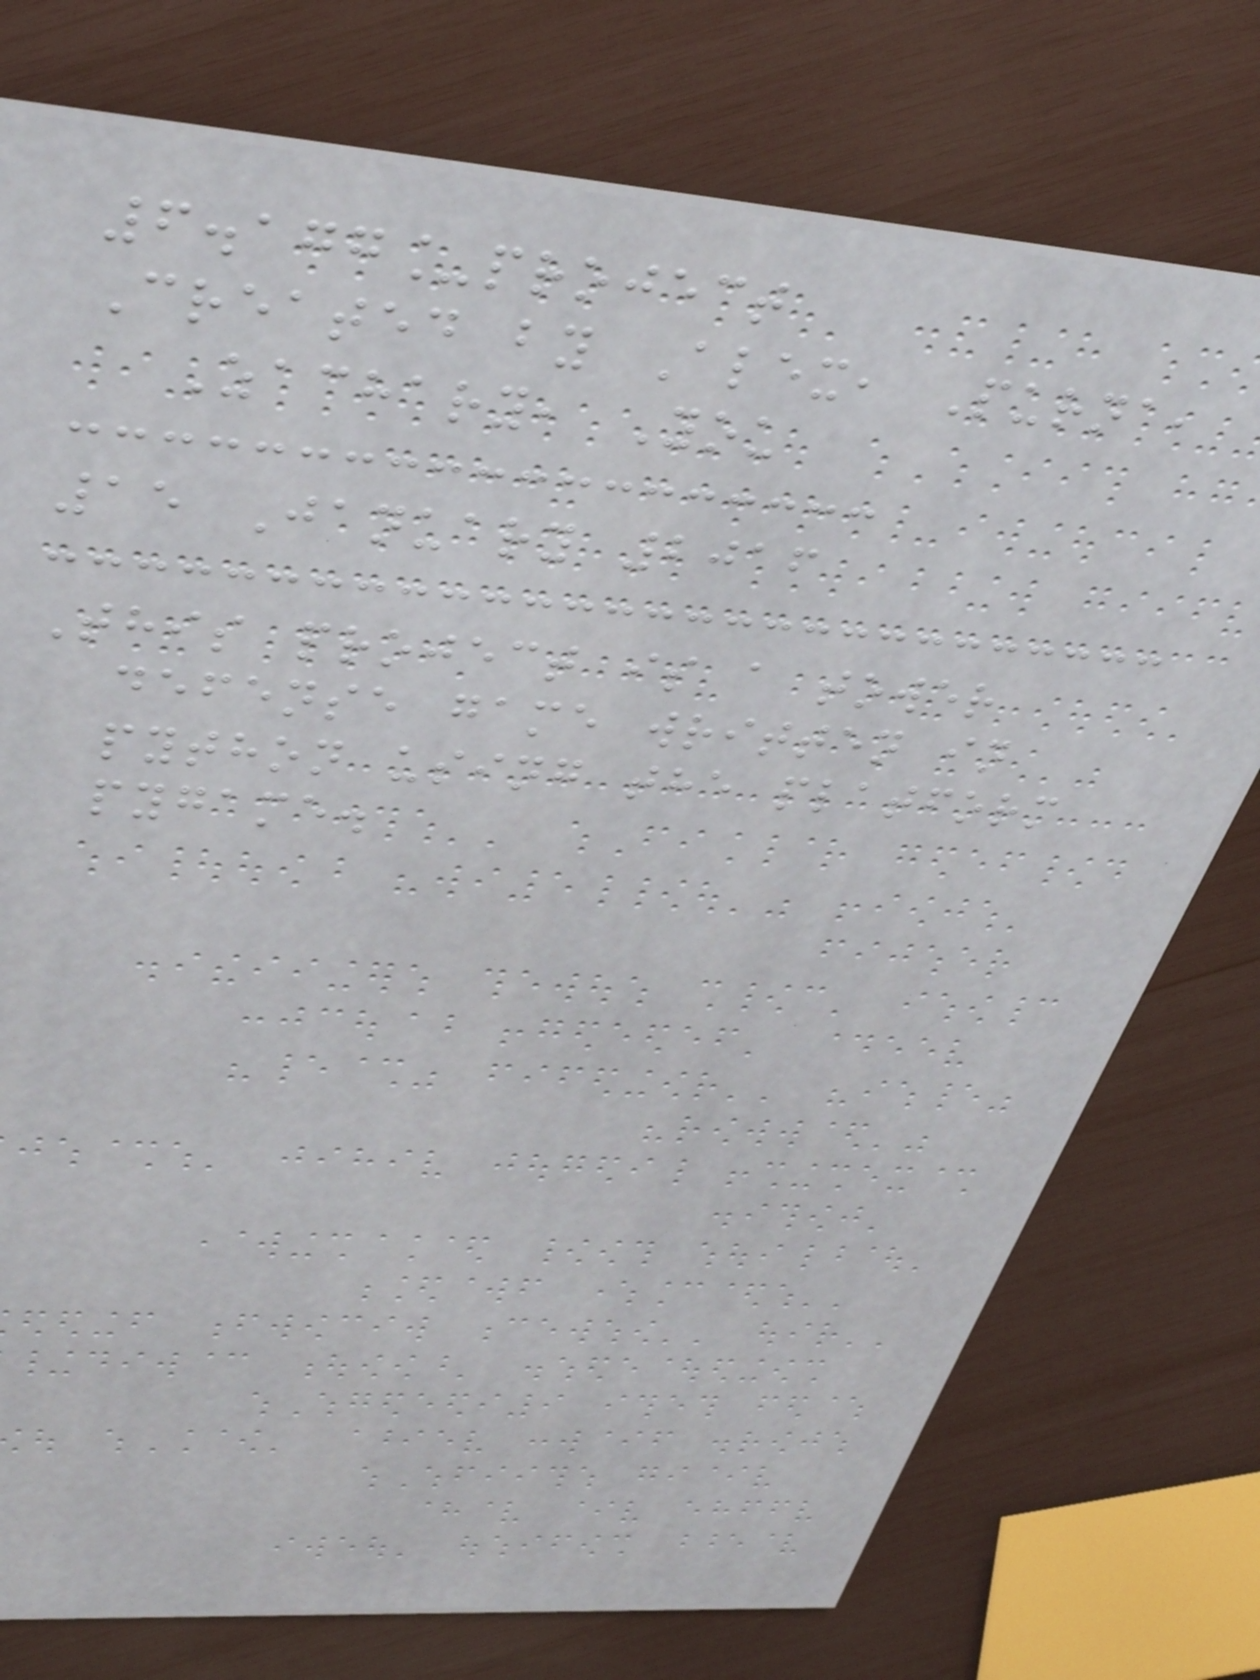6.177_project
Created by Alex, Purna,
Zachary, You
15 January 2016
This project is a tower
defense game written in
python using the platform
pygame.
